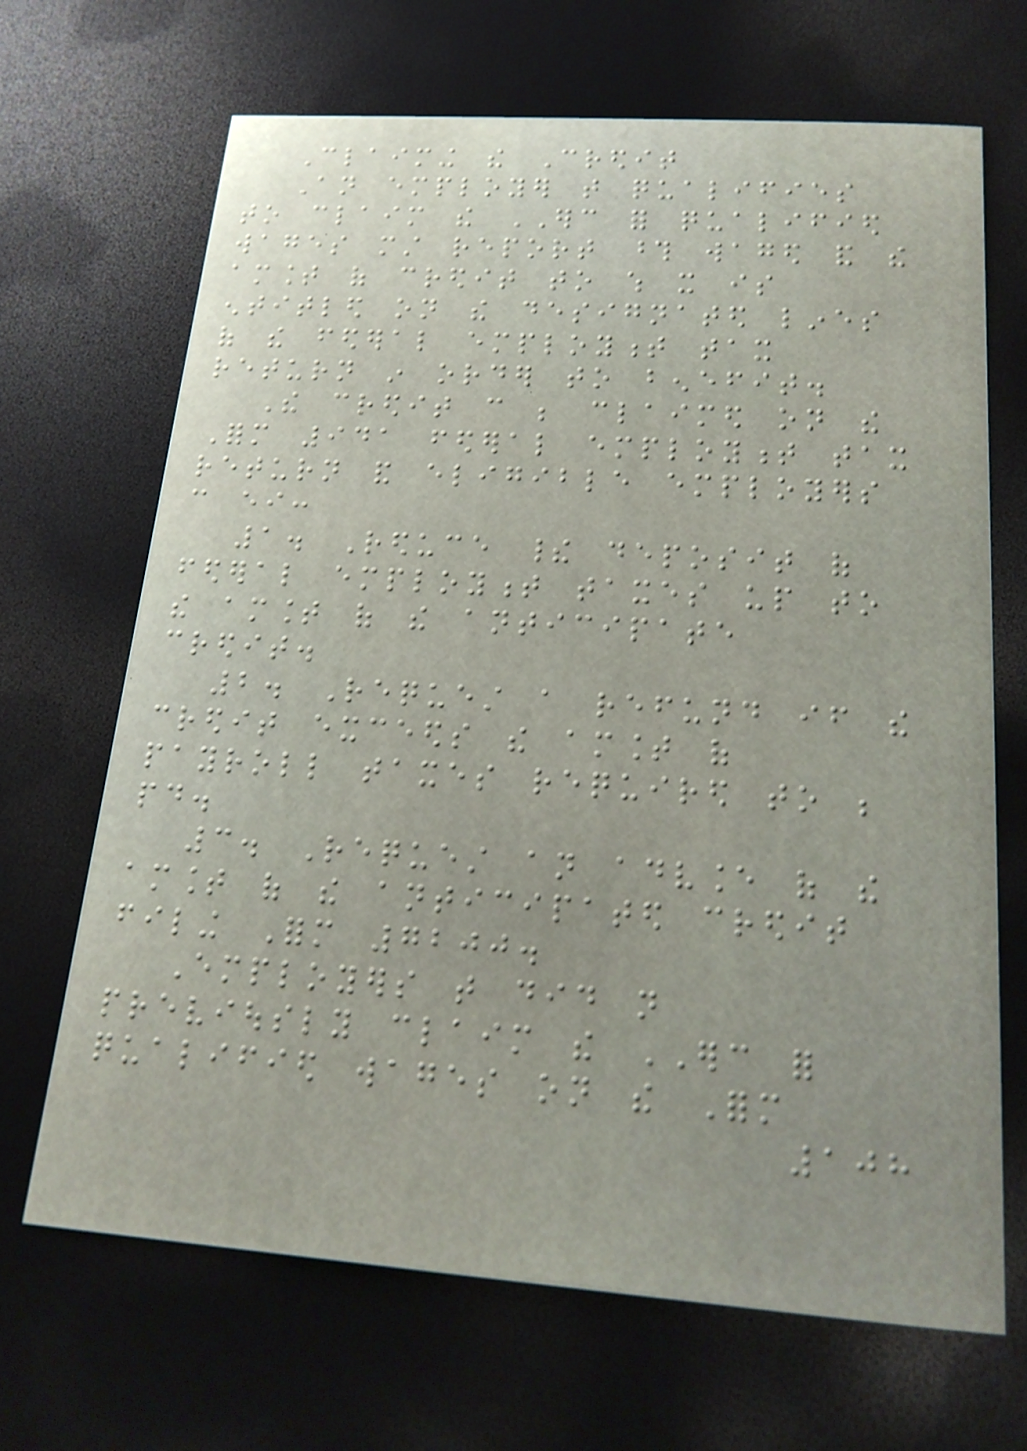Claiming the Credit
An employer that qualifies
to claim the ERC for qualified
wages must report those waged and the
amount of credit to which it is
entitled on the designated lines
of the federal employment tax
return in order to benefit.
The credit can be claimed on the
Form 941 federal employment tax
return and eligible employers
can either:
1. Reduce their deposit of
federal employment taxes up to
the amount of the anticipate
credit.
2. Request a refund if the
credit exceeds the amount of
payroll taxes required to be
paid.
3. Request an advance of the
amount of the anticipated credit
filing Form 7200.
Employers that did not
previously claim the ERC for
qualified wages on the Form
108
